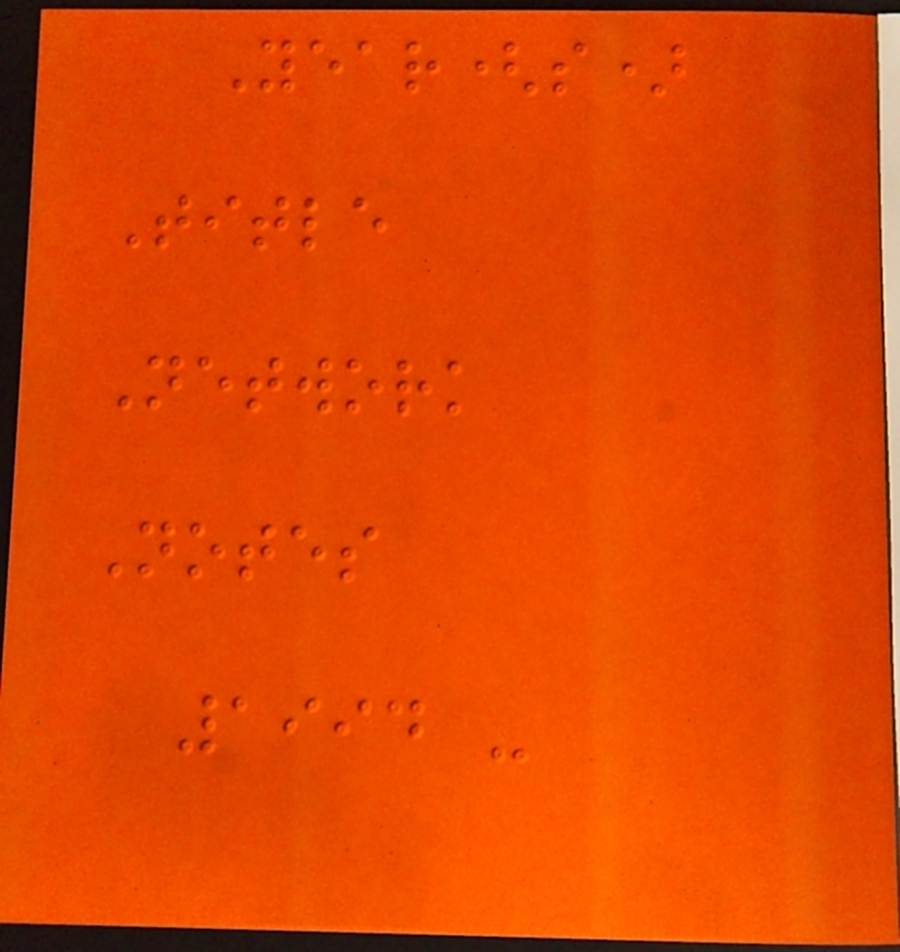Year(s)
Title
Network
Notes
1994 -
